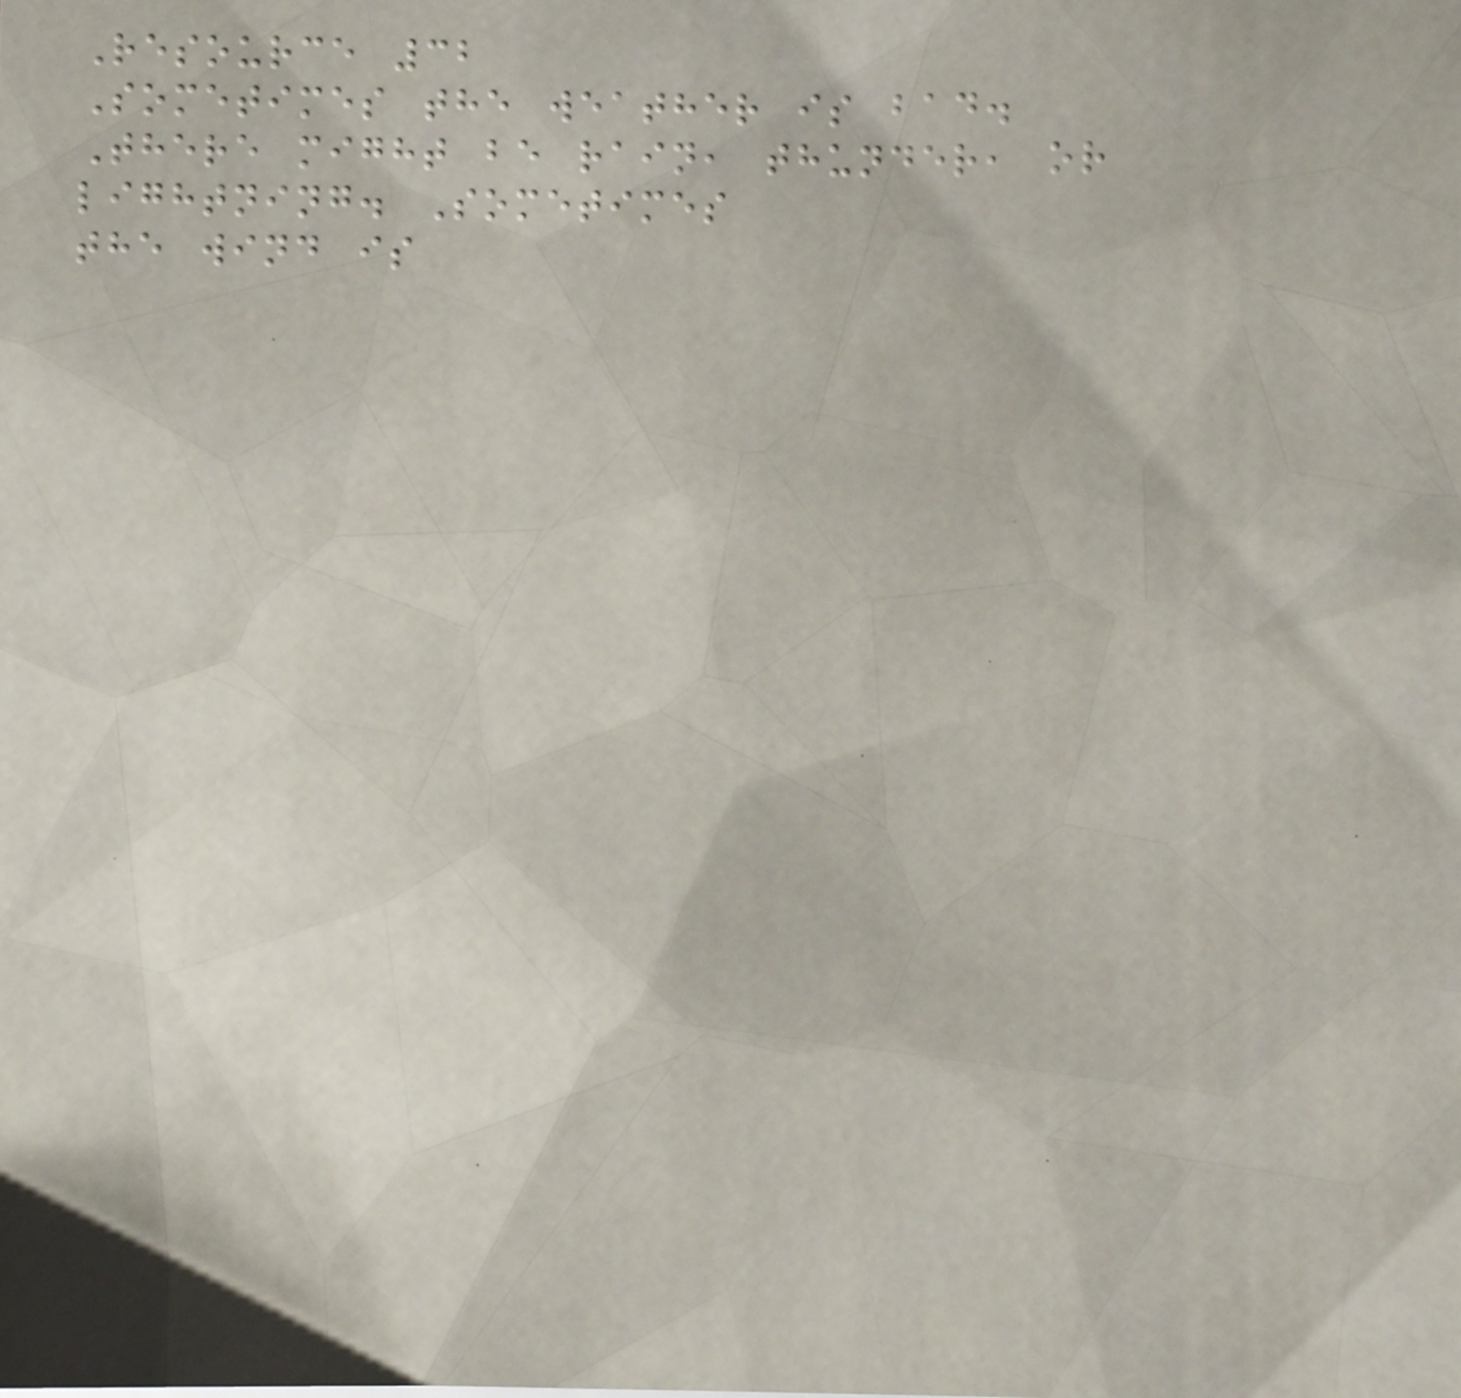Resource 32
Sometimes the weather is bad.
There might be rain, thunder, or
lightning. Sometimes
the wind is
